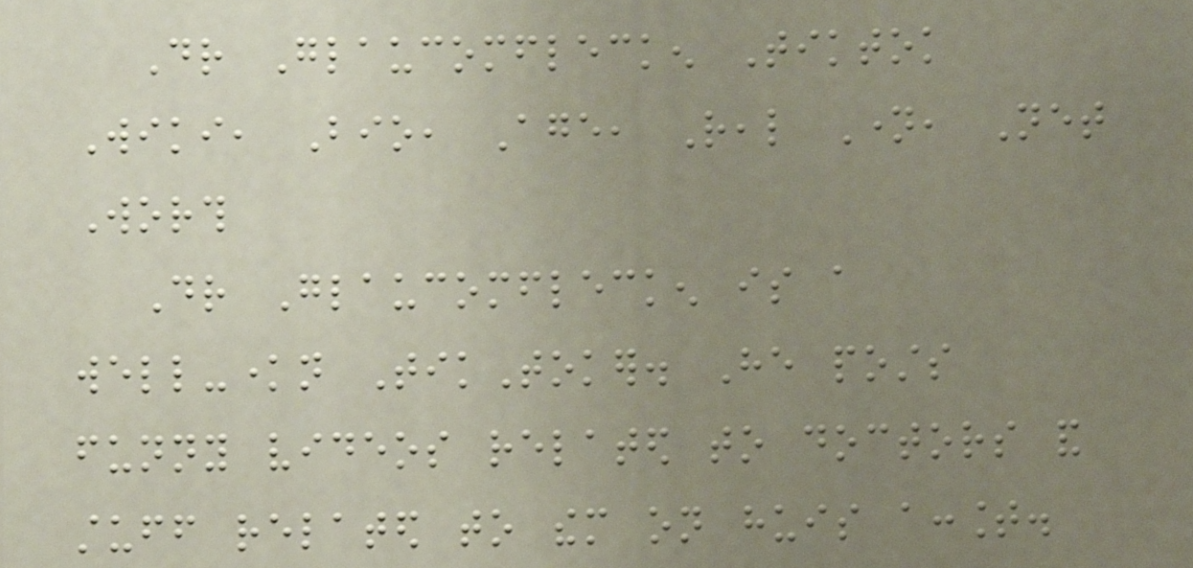Dr Glaucomflecken Tiktok
Wiki, Bio, Age, Real Name, Net
Worth
Dr Glaucomflecken is a
well-known TikToker. He posts
funny videos related to doctors and
stuff related to them on huis account.
